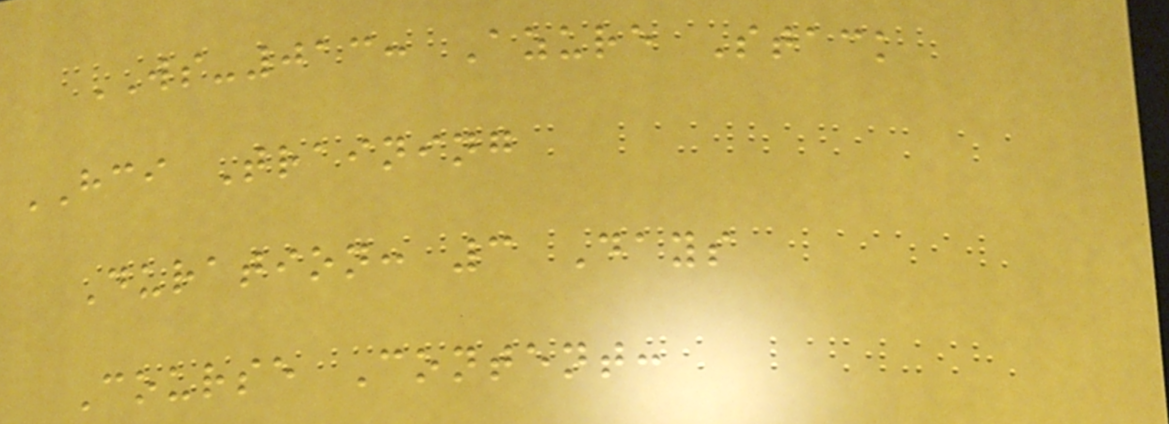WS-013: Azure Stack
HCI Training
Duration: 3 Days
Course Content:
